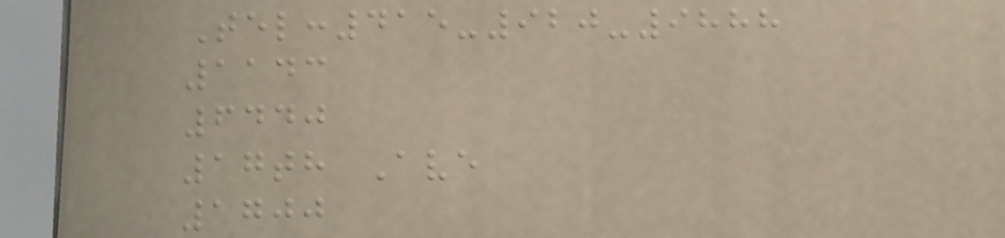Tel:415-920-9888
1143
6440
17th Ave
1700
